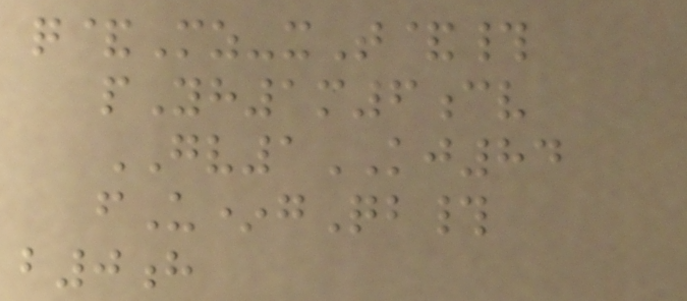q&Mz-xT&#
pYh1m6cv
GV1KJ84
fU*gQb#
b0h
